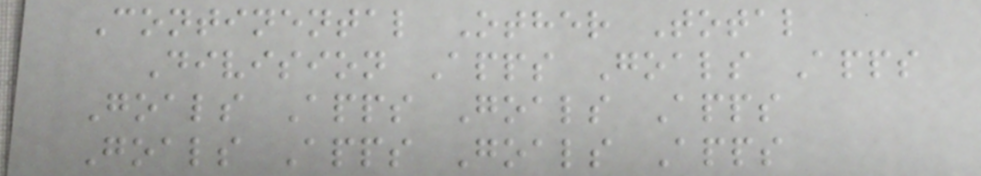Continental Other Total
Division Apps Goals Apps
Goals Apps Goals Apps
Goals Apps Goals Apps
